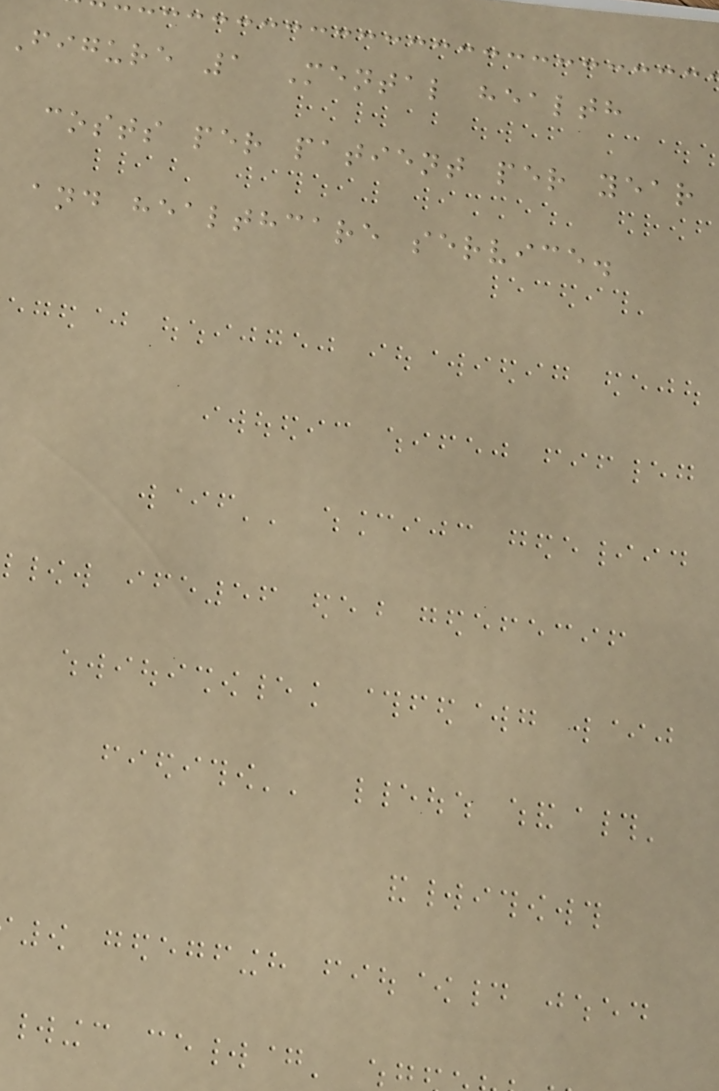Figure 1 Mental health
costs per patient per year
and healthcare service.
